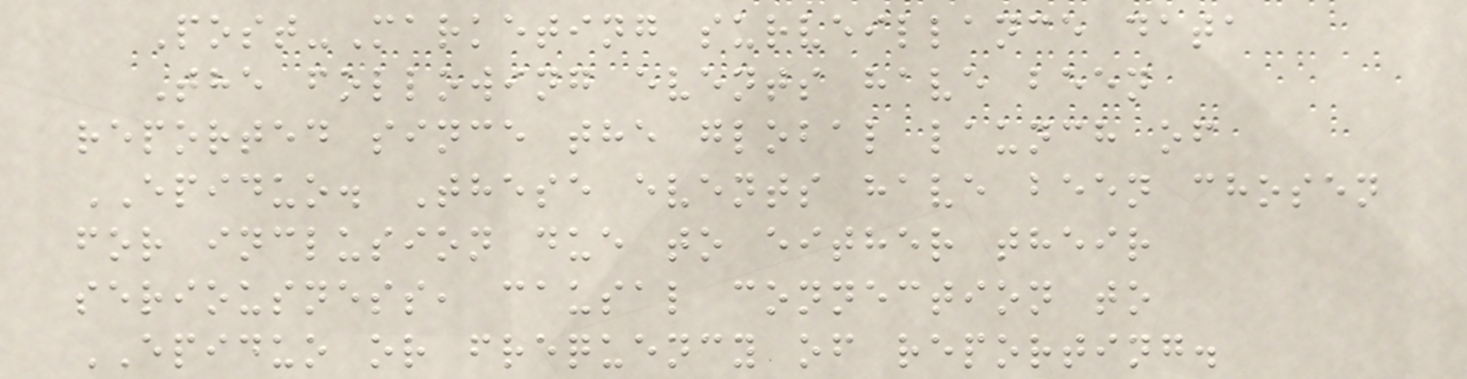Post-Marketing surveillance data
The following events have been
reported since the global launch of
EPIDUO. These events have been chosen
for inclusion due to either their
seriousness, causal connection to
EPIDUO or frequency of reporting.
